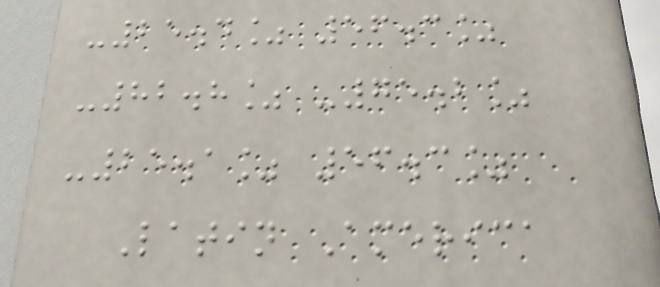-25.4% 56.3%
-82.8% -75.2%
-25.1% 56.3%
Latin America
